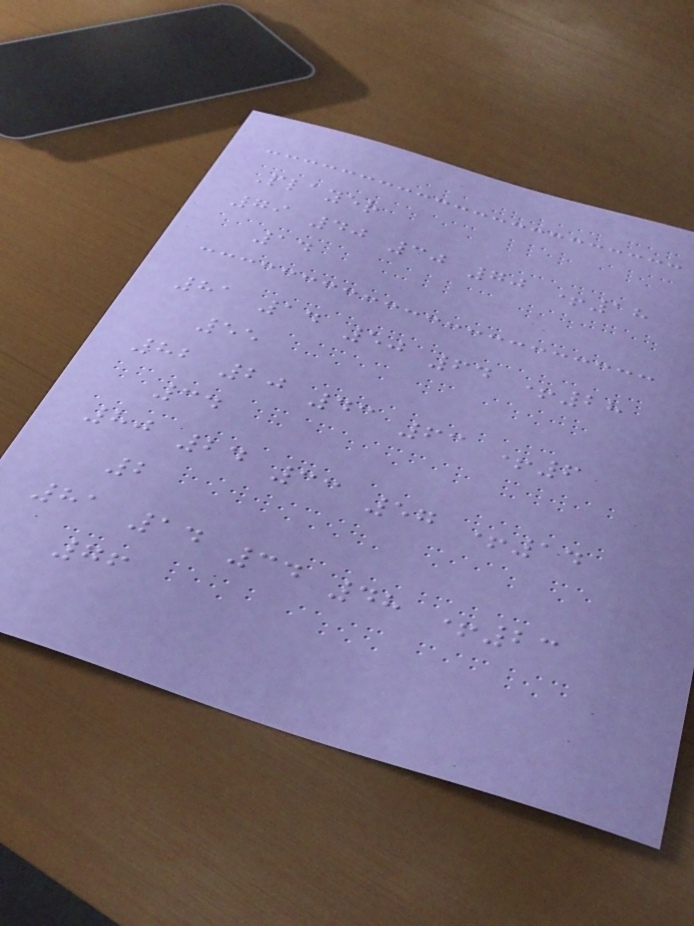Player
79 40 30 70 +18
14
81 14 50 64 +28
55
82 20 43 63 +6
34
80 24 33 57 +14
2
81 14 34 48 +23
76
